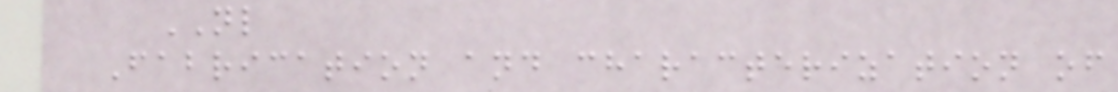NL
Fabrication and characterization of
